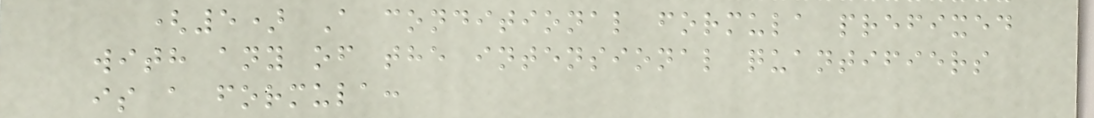(5) A conditional formula prefixed
with any of the intensional quantifiers
is a formula:
